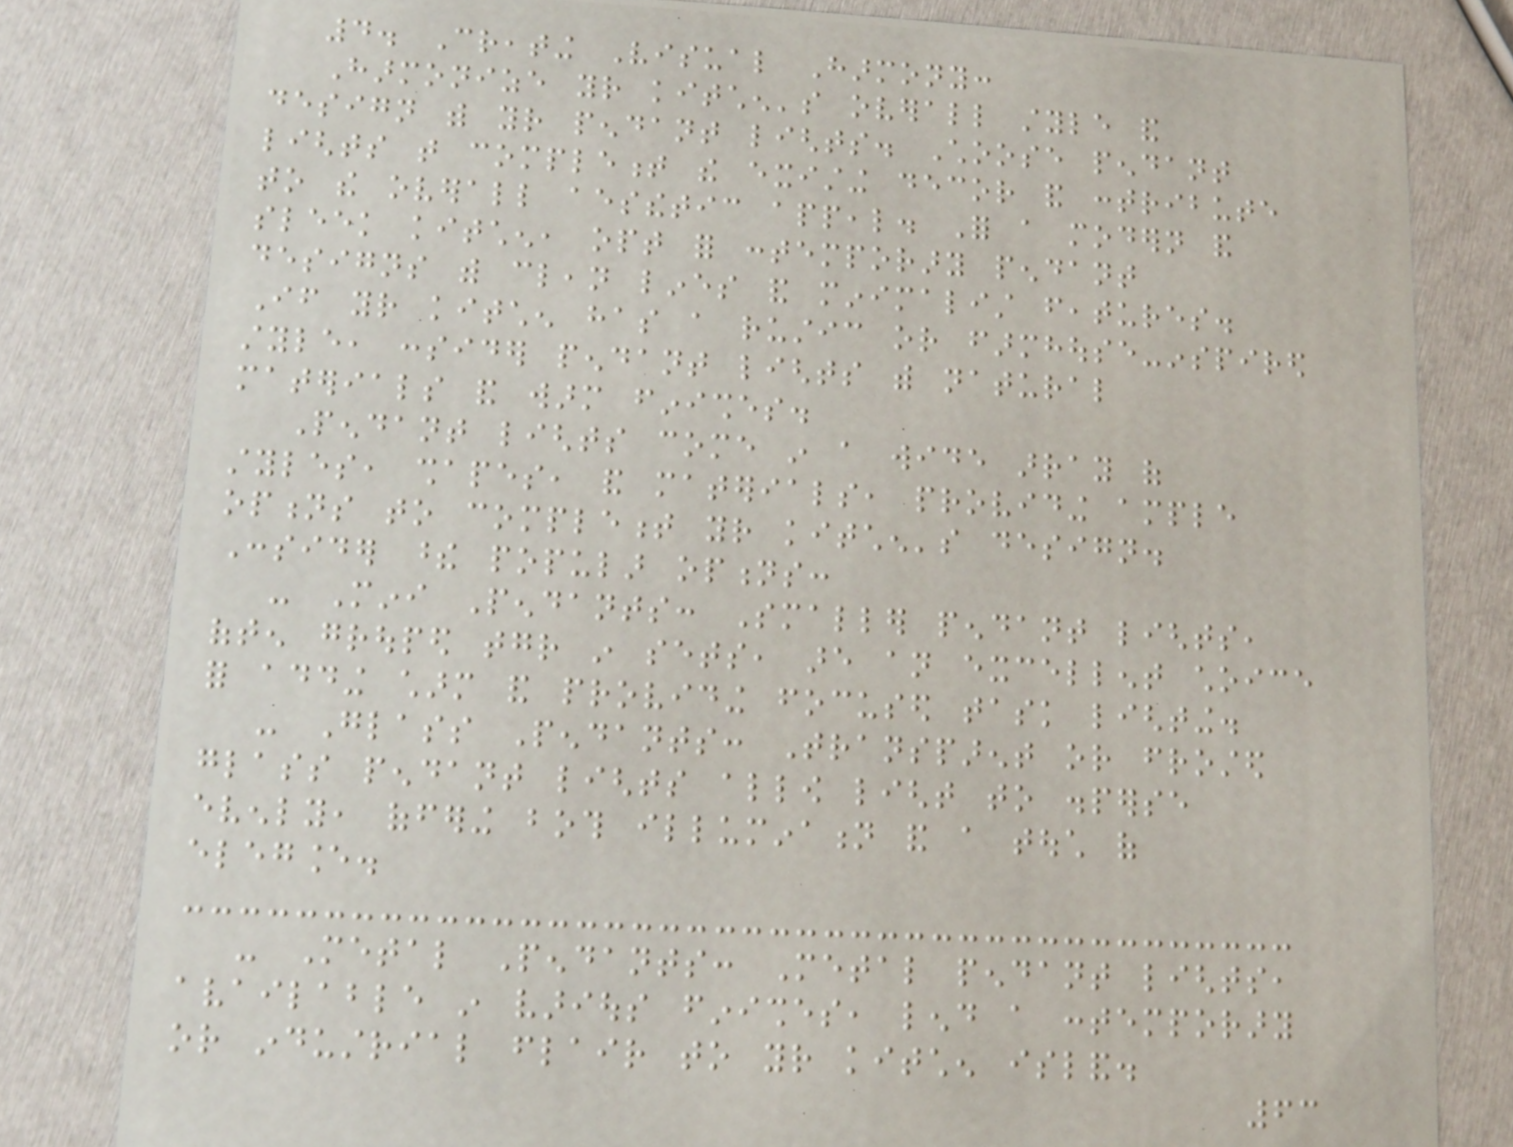4. Creating Visual Harmony:
Harmonize your kitchen's overall style and
design with your pendant lights. Choose pendant
lights that complement the existing decor and contribute
to the overall aesthetic appeal. For a modern and
sleek kitchen, opt for contemporary pendant
designs with clean lines and minimalist features.
If your kitchen has a rustic or farmhouse-inspired
style, consider pendant lights with natural
materials and warm finishes.
Pendant lights come in a wide array of
styles, shapes, and materials, providing ample
options to complement your kitchen's design.
Consider these popular options:
- Mini Pendants: Smaller pendant lights,
often grouped together in sets, are an excellent choice
for adding charm and providing focused task lighting.
- Glass Pendants: Transparent or frosted
glass pendant lights allow light to disperse
evenly, offering both illumination and a touch of
elegance.
- Metal Pendants: Metal pendant lights,
available in various finishes, lend a contemporary
or industrial flair to your kitchen island.
63
